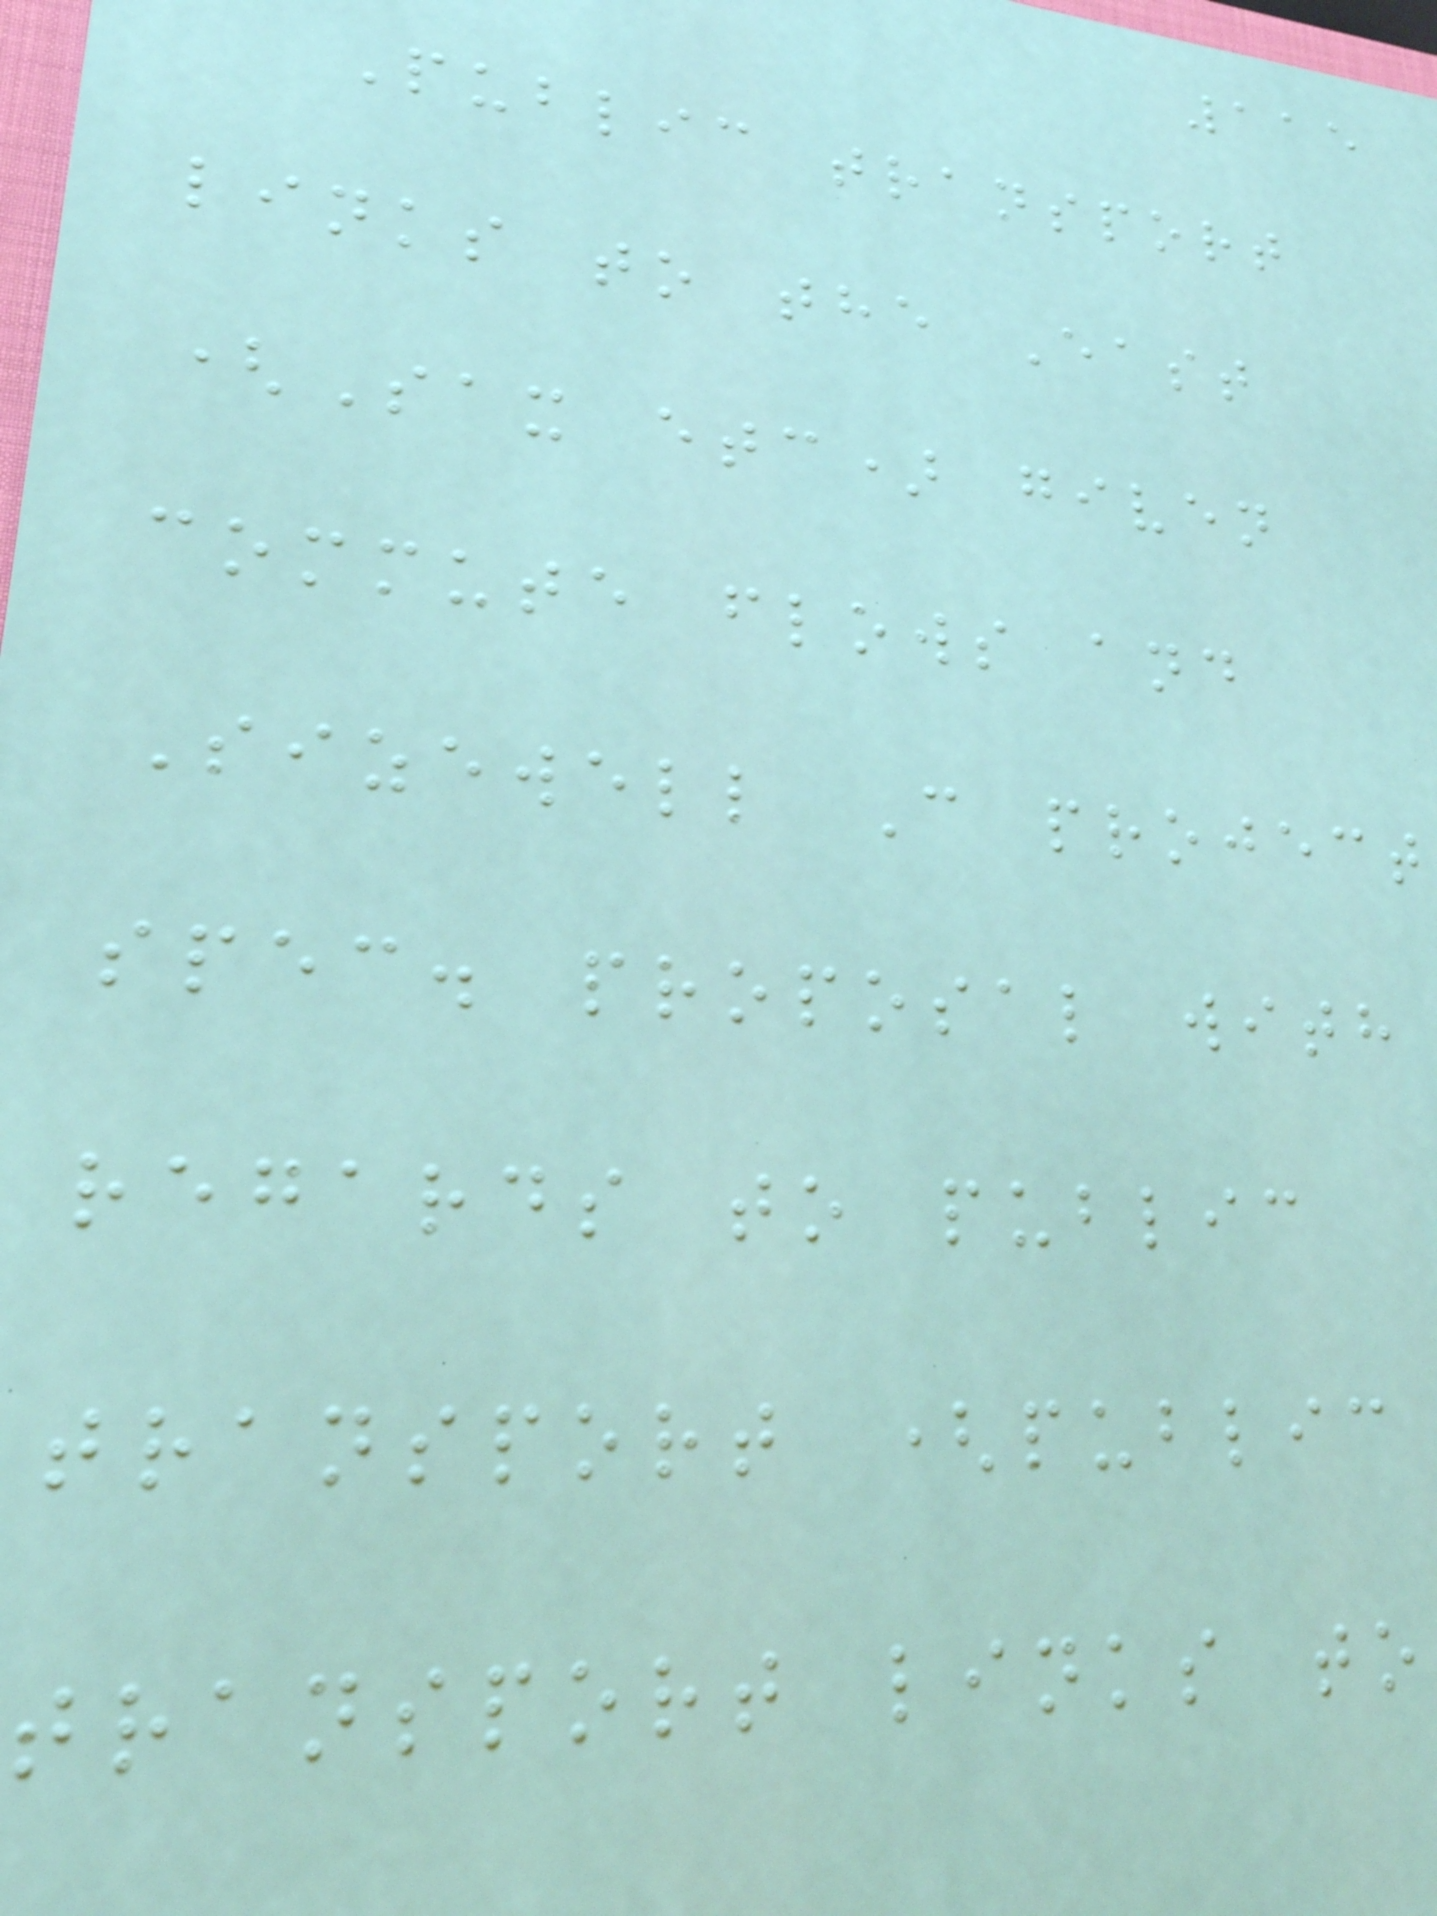115
Public transport
links to the East
(Sax etc) given
commute flows and
Sizewell C project
spec. proposal with
regards to public
transport (public
transport links to
